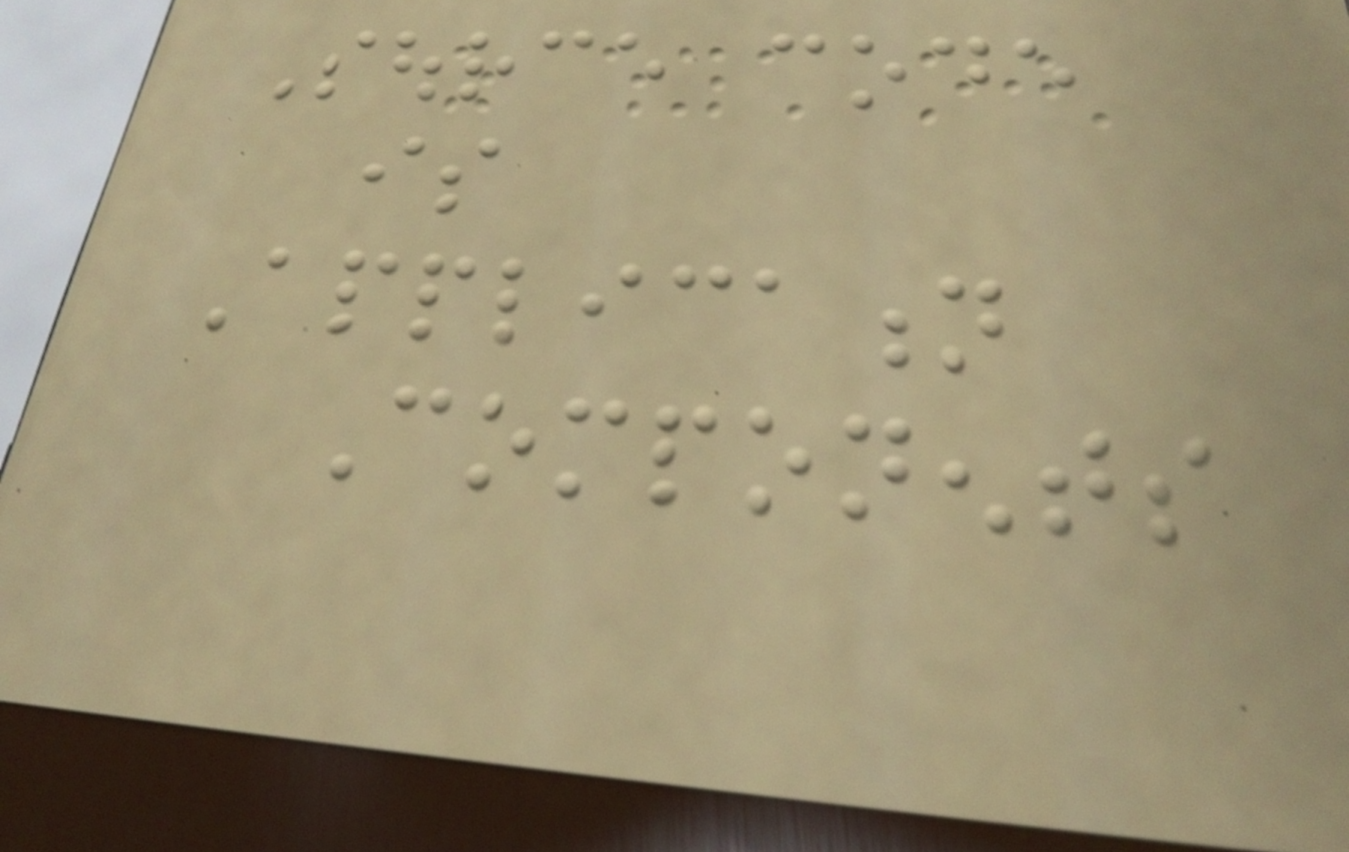Source code
is
Application
Components
